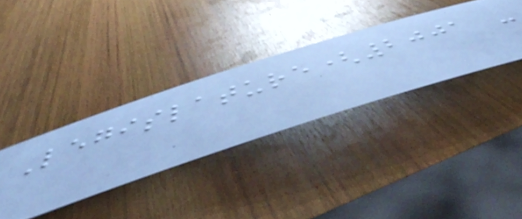Legislature(2001 -
